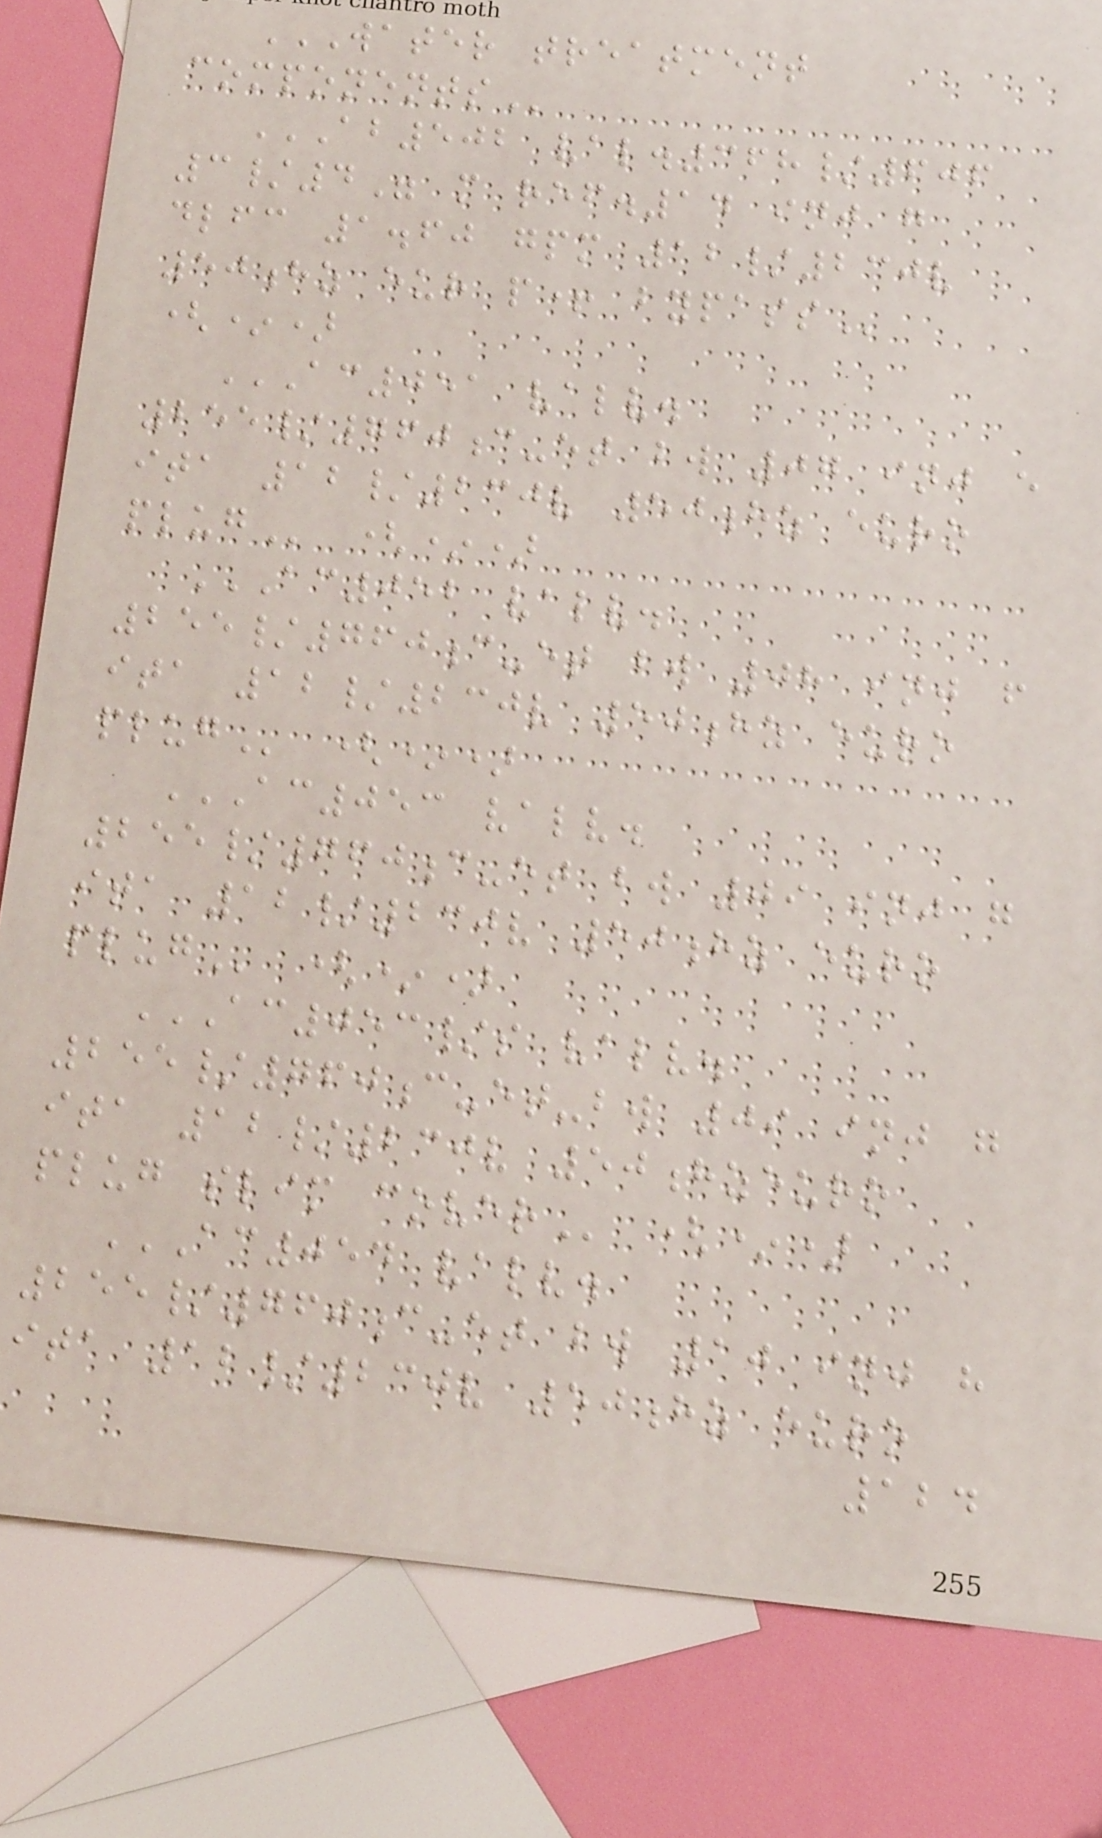WATER TREATMENT
COMPONENTS
AB502 VAL.368/606
3/4" M REF.14 INJ G
DLFC 1.60 GPM 12/230V
50HZ EUR P+ BYPASS
(*)
AC051 VALV.
255/760C-ET BW 07 INJ E
ITA 12/230V 50HZ EURO
PLUG (*)
AC052 VALV.
255/760C-ET BW 08 INJ F
ITA 12/230V 50HZ EURO
PLUG (*)
AC053 VALV.
255/760C-ET BW 09 INJ G
ITA 12/230V 50HZ EURO
PLUG (*)
AC053/S VALV.
255/760C-ET-BW 09 INJ G
ITA 12/230V 50HZEURO
PLUG SLIM COVER (*)
AC054 VALV.
255/760C-ET BW 10 INJ H
ITA 12/230V 50HZ EURO
124
